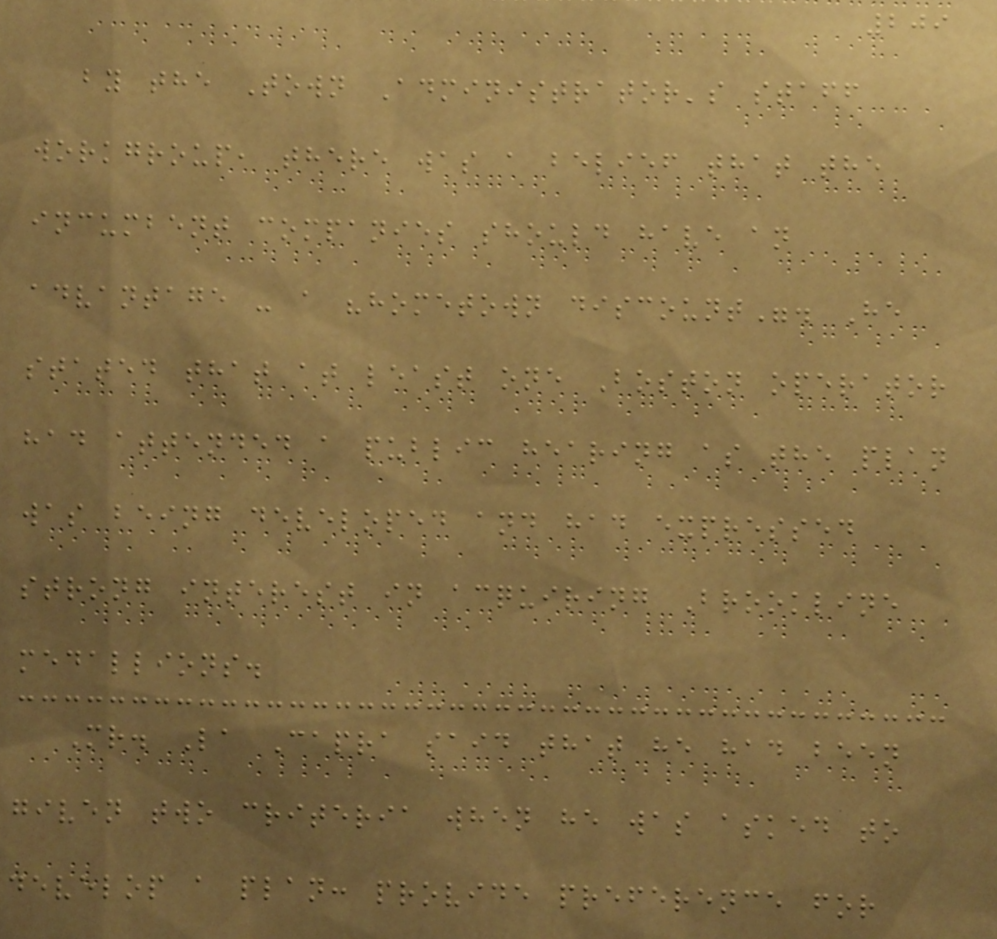209
by the Town Administrator's staff
workgroup, there was a belief that the
incumbent companies should have an
advantage - a "hometown discount". He
stated that at least one Boston operator
had attended a public hearing as the plan
was being developed and had expressed
strong interest in acquiring Brookline
medallions.
Mr. La Capra said that he had been
given two criteria when he was asked to
develop a plan: provide preference for
